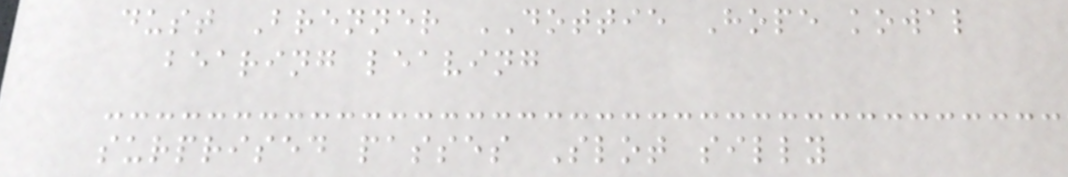dust Brenner DOTTIE Hope kowal
bearing leaving
surprised passes Slot silly
